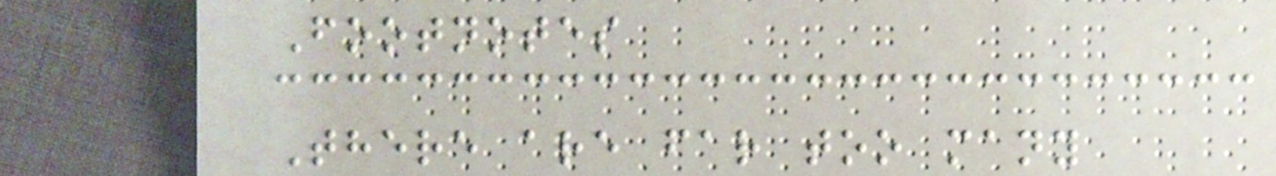Footnotes
There are far too many
